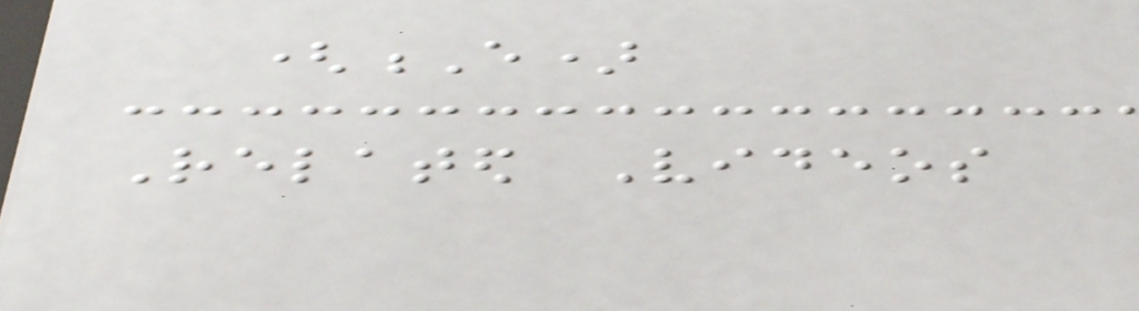(E)
Related Videos
